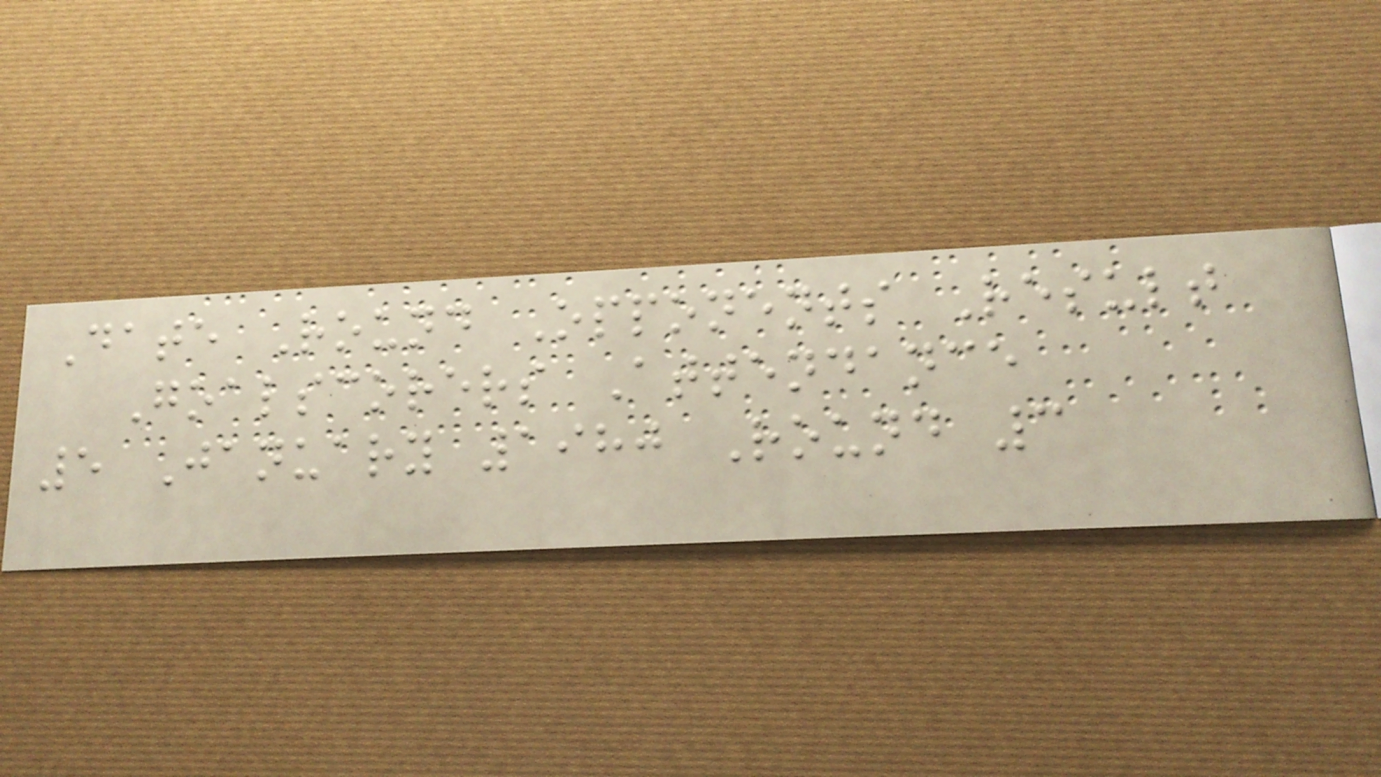Date Round Opponents Result
Goalscorers Attendance
5 January 1980 Round 3
